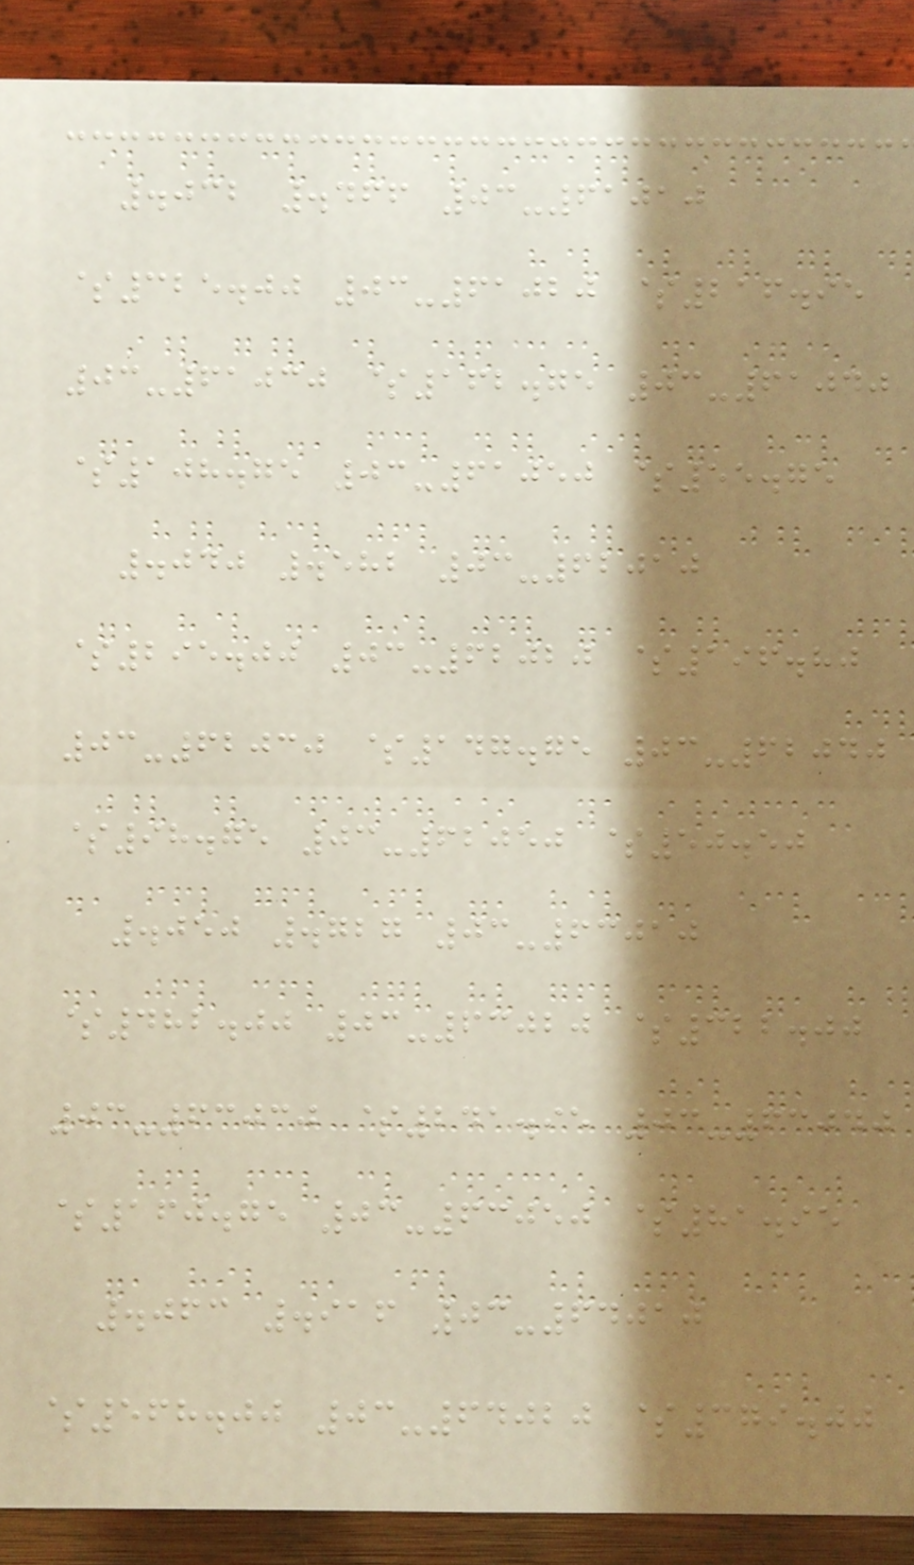.032 .466 03-61010
$325.00 03-61020 $216.95
03-61030 $162.75 03-61040
$108.75 03-61050 $55.75
.040 .582 03-62010
$295.00 03-62020 $196.80
03-62030 $147.75 03-62040
$98.75 03-62050 $50.50
.050 .727 03-63010
$482.00 03-63020 $322.00
03-63030 $241.95 03-63040
$160.75 03-63050 $81.95
.063 .916 03-64010
$568.00 03-64020 $379.00
